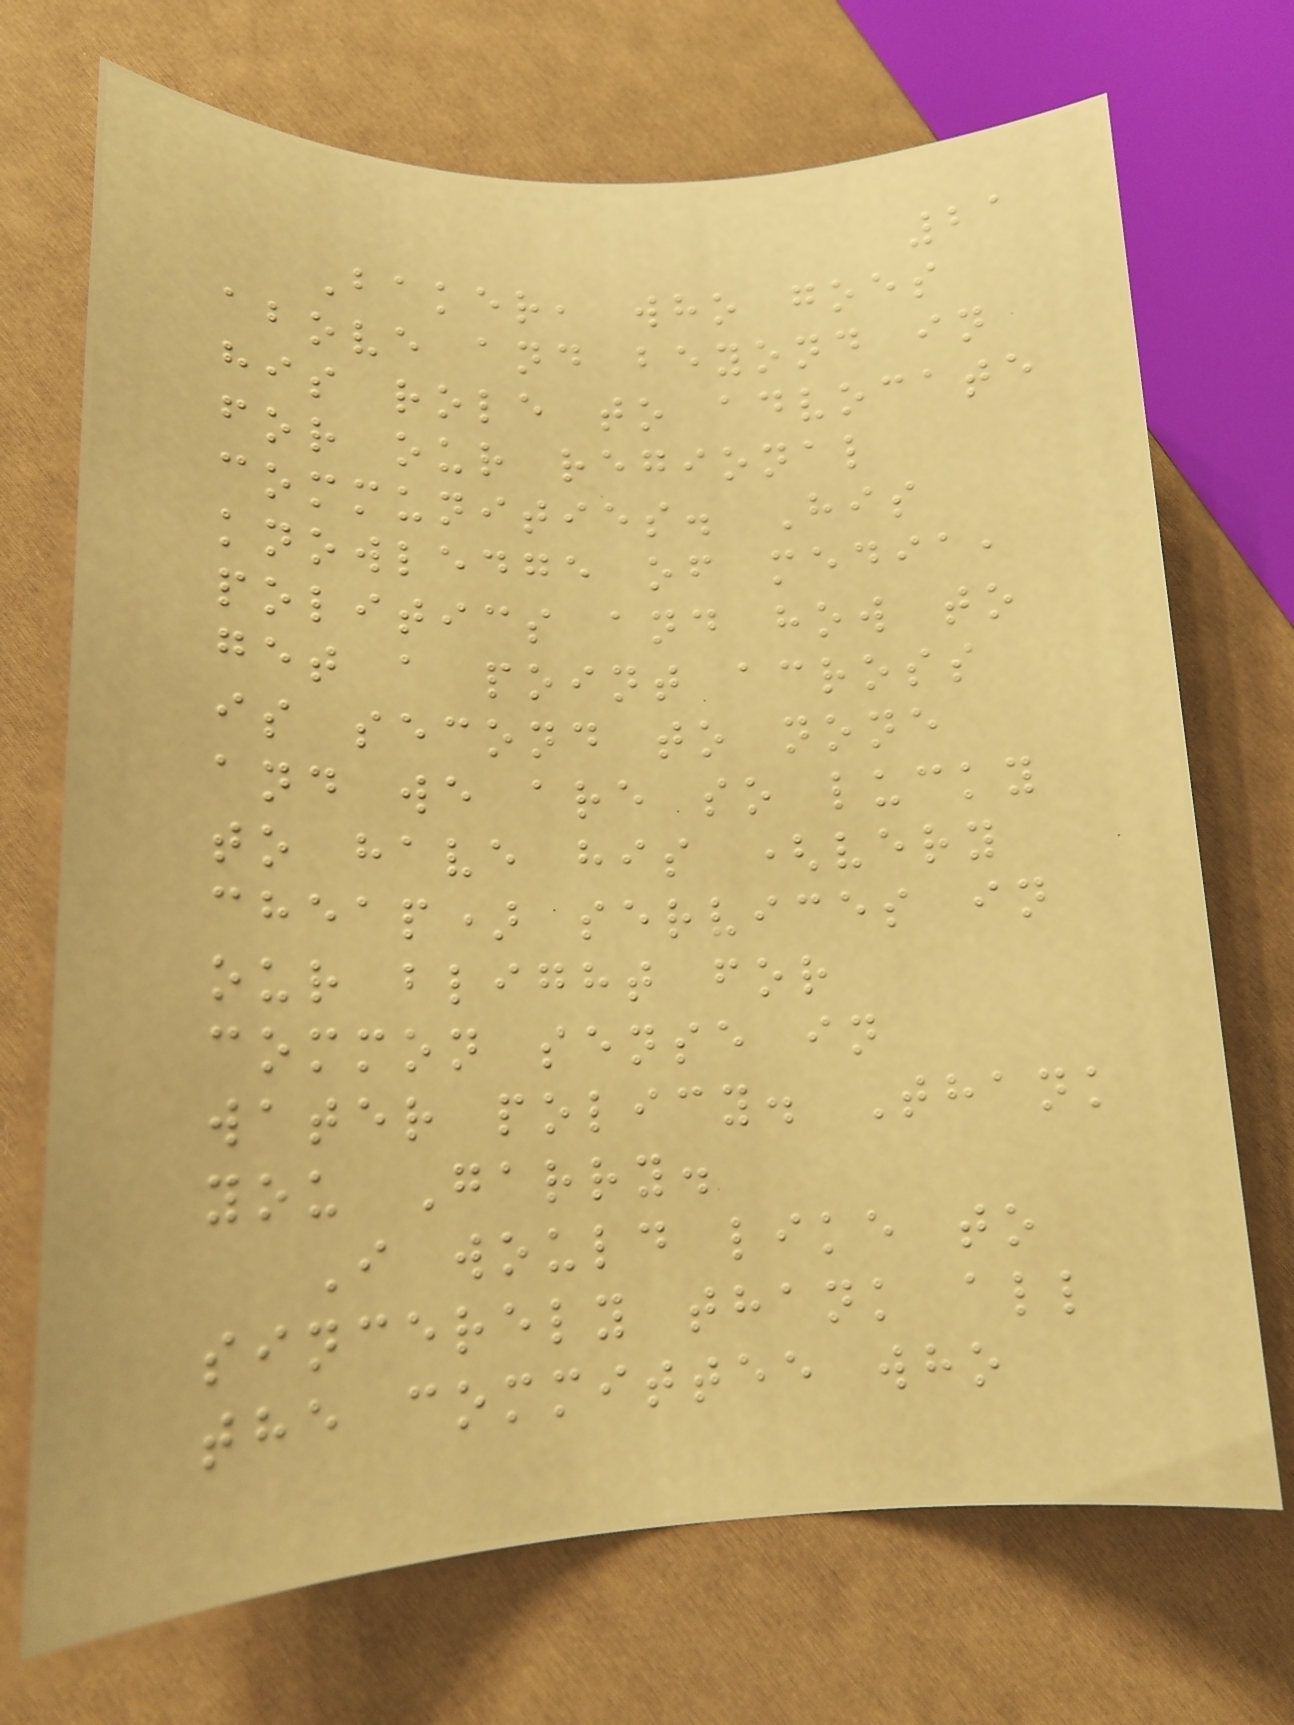21
Baker, who goes
above and beyond in
his role to advocate
for our regional
communities. His
knowledge of media,
politics and how to
get a point across
is second to none
and we are so lucky
to have his (very
cheap) services in
our blight for
common sense in
water policy. Thank
you Garry.
I would like to
sincerely thank all
the committee who
